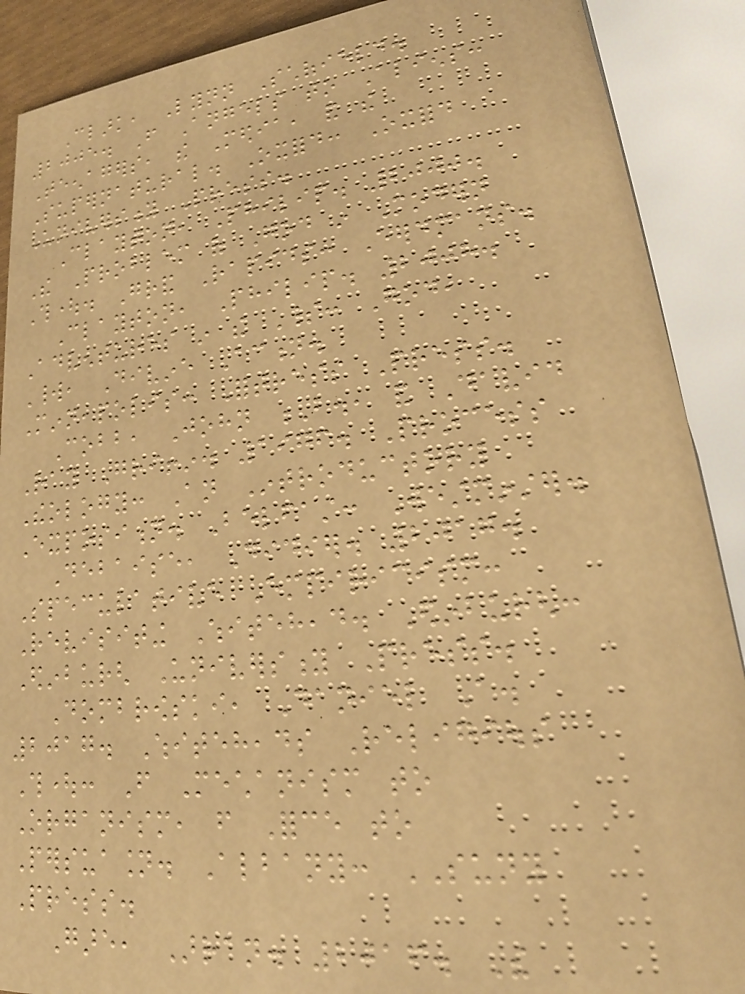Clark, Lynn Schofield.
2005. From Angels to Aliens:
Teenagers, the Media, and the
Supernatural. Oxford: Oxford
University Press.
Clayton, Philip. 2000.
The Problem of God in Modern
Thought. Grand Rapids: Eerdmans.
Clayton, Philip. 2008.
Adventures in the Spirit: God,
World, Divine Action.
Minneapolis: Fortress Press.
Cobb, John B., and David
Ray Griffin. 1976. Process
Theology: An Introductory
Exposition. Belfast: Westminster.
Debaise, Didier. 2017.
Speculative Empiricism:
Revisiting Whitehead. Edinburgh:
Edinburgh University Press.
Dombrowski, Daniel A.
2017. Whiteheads Religious
Thought: From Mechanism to
Organism, from Force to
Persuasion. Albany: SUNY
Press.
Gare, Arran. 2016. The
